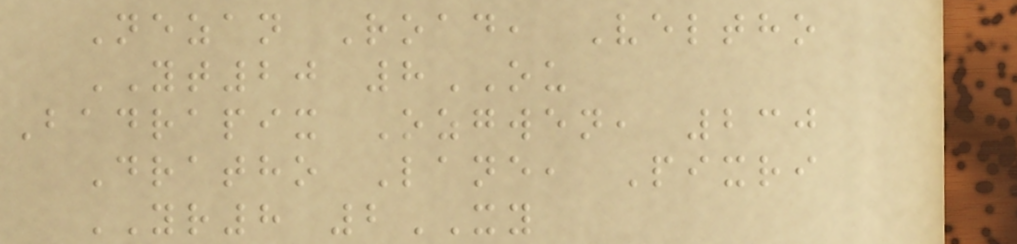Nezan Road, Veltho
YT20 8OU
Badrapix Ozgwen, 230
Dratho Lane, Pixri
YR8 2XY
